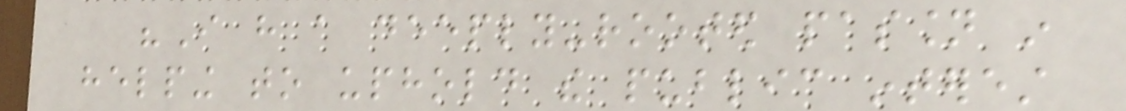"I have a deeply-rooted passion in
helping to uphold the public interest
